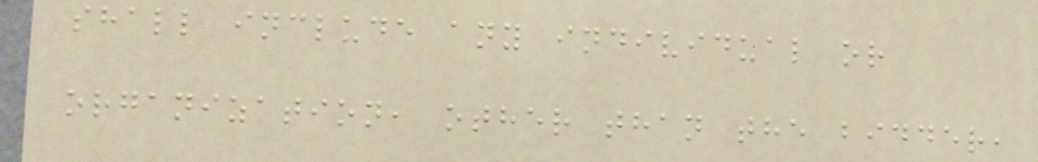shall include any individual or
organization, other than the bidder,
